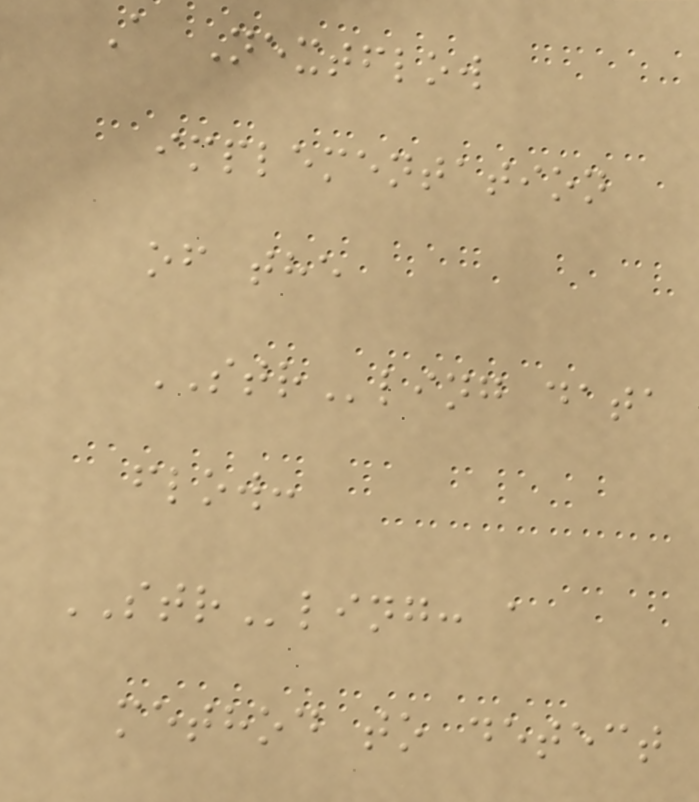A Nextflow
implementation
of the
STRling data
flow:
STRling: a
method to detect
